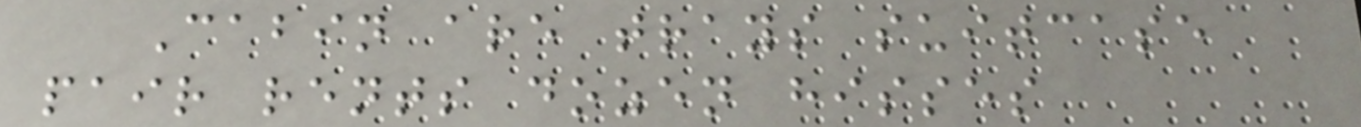Cabin are trays suitcase
pair rents dozen hisses
